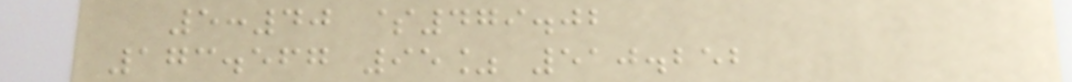5:40 $479.02
173.567 95% 510.252
